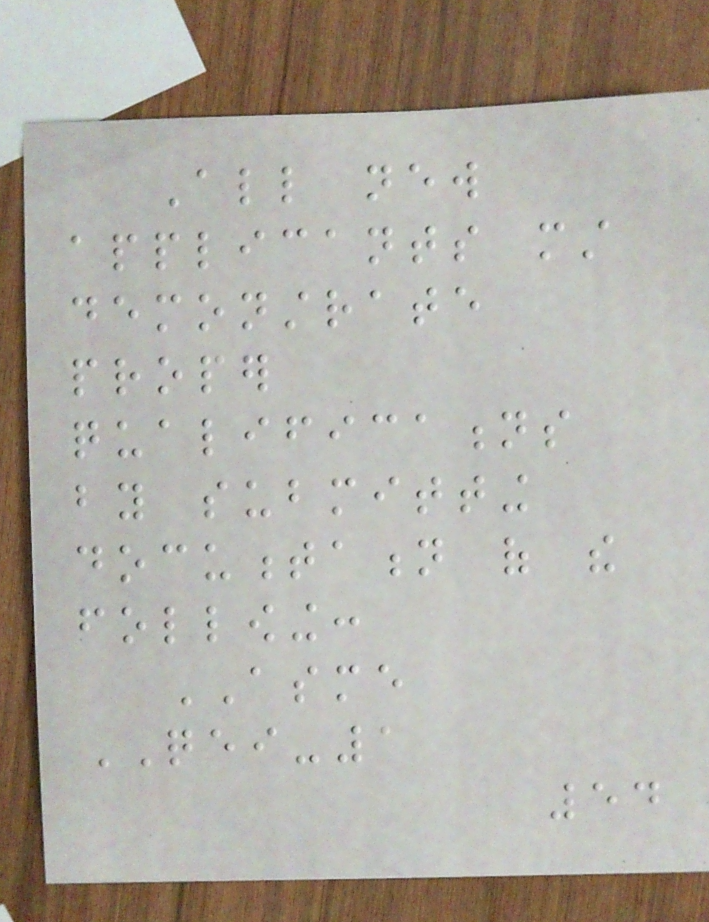All new
applicants must
demonstrate
proper
qualifications
by submitting
documentation of the
following:
ASME
QEI-1
54
